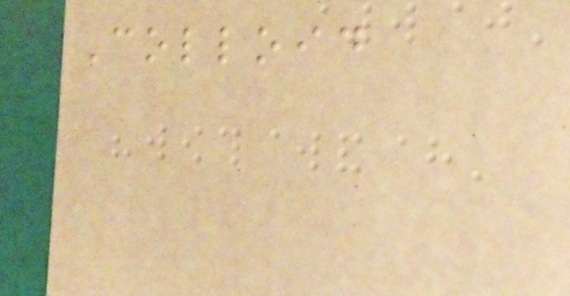Colloid
